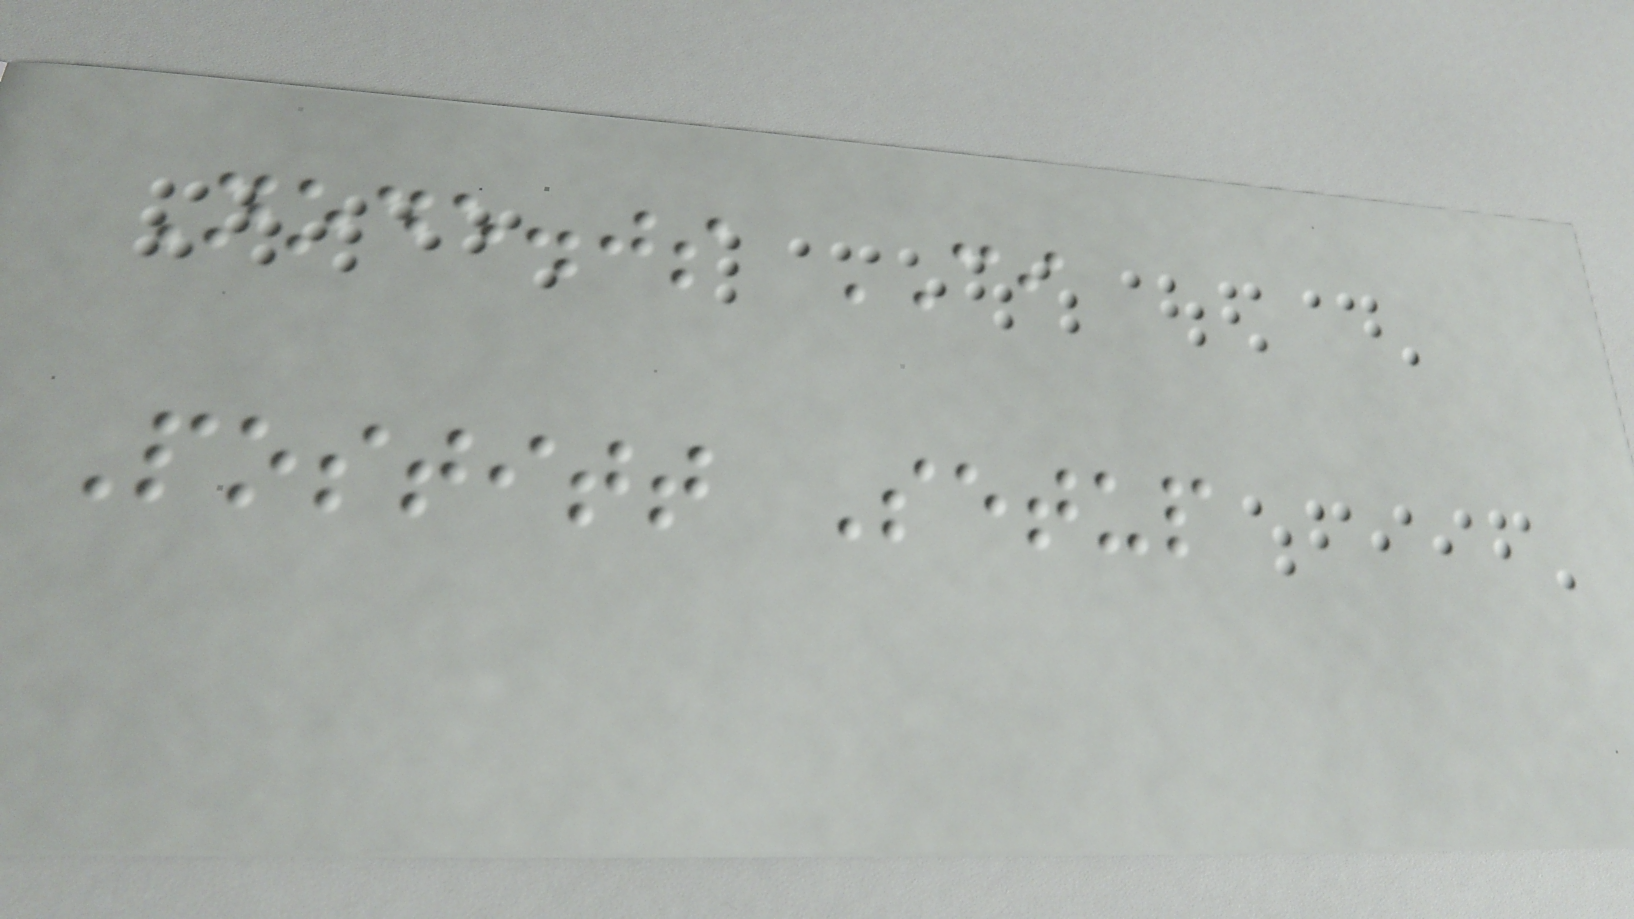Node.js CI
Postitt Setup
